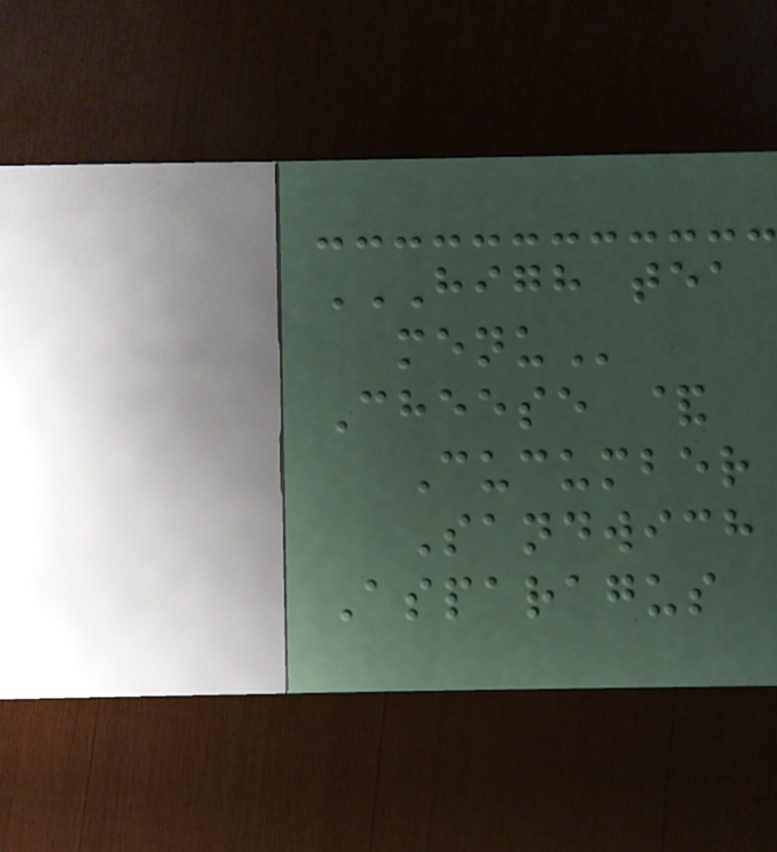HIGH TEA
MENU
Cheese &
Cucumber
Sandwich
Asparagus
